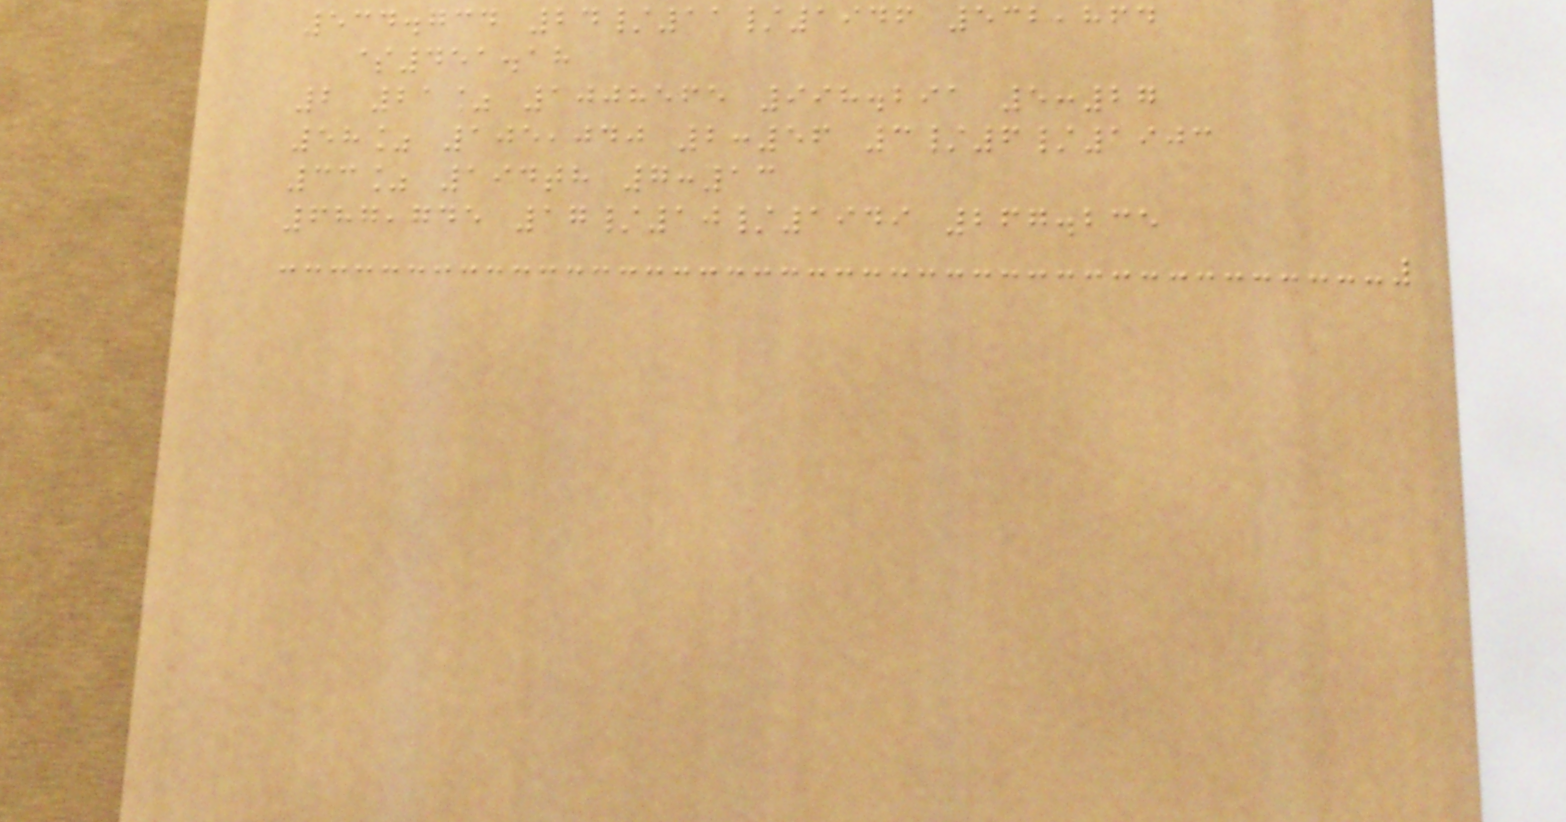534.734 24/11/1946 532,864
$451.18
2 21% 1008565 998.291 5:27
58% 105,040 2:56 3/6/1903
33% 194th 7:13
687,745 17/10/1949 267.235
